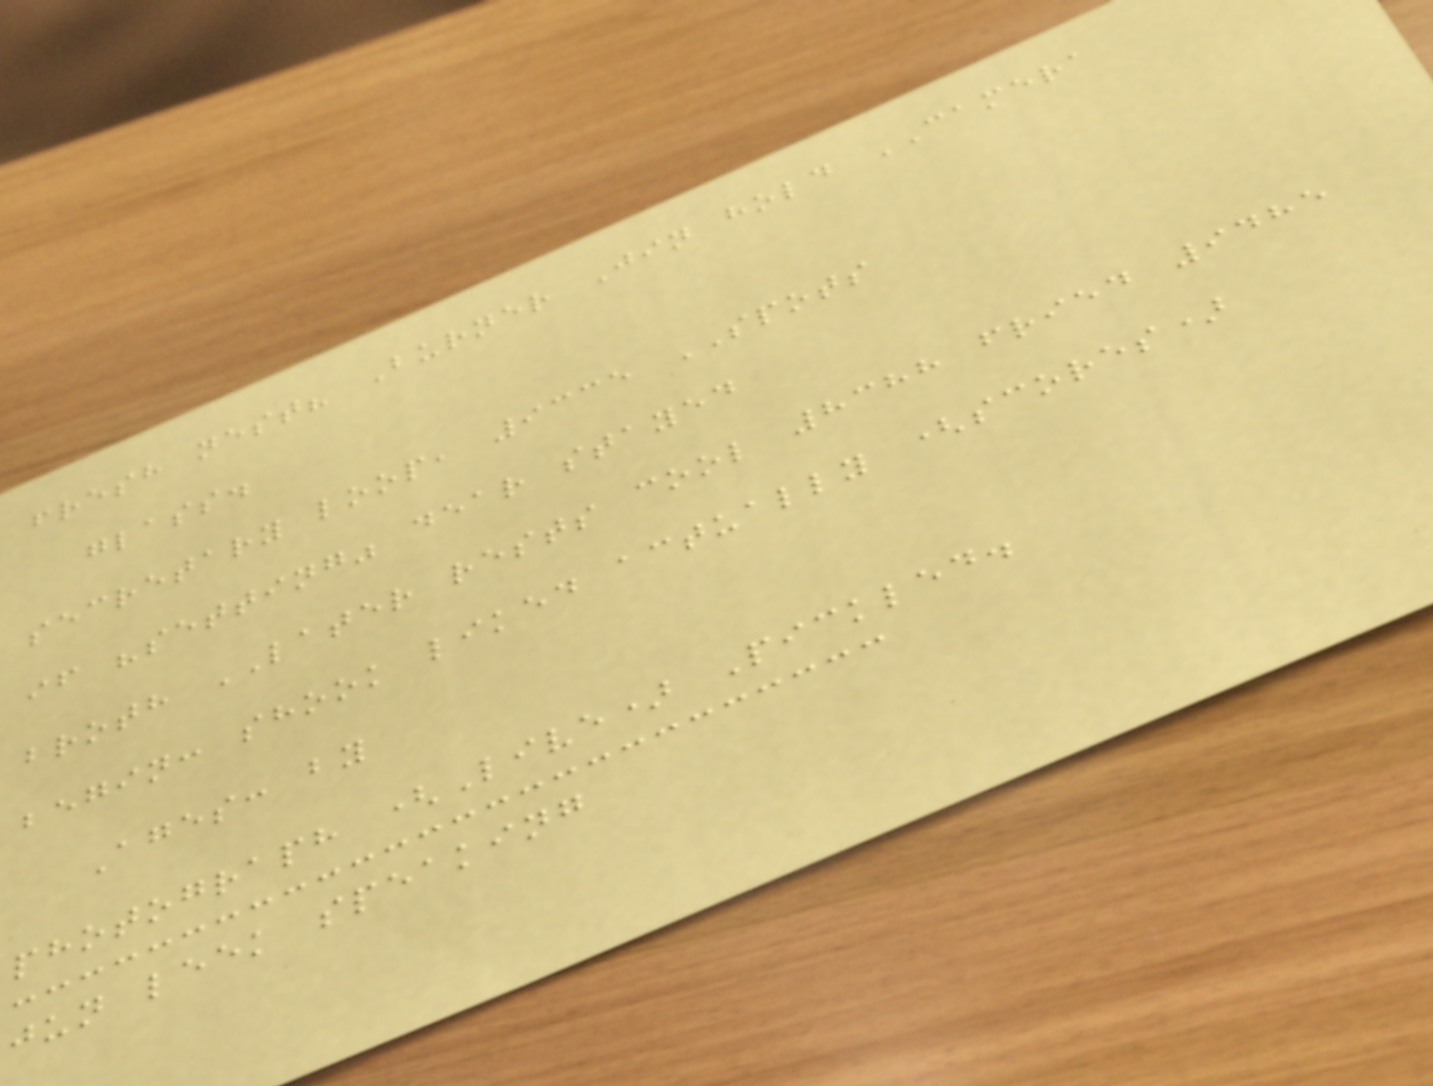fresh nest? Burner Jin hold CAMERA
glass.
secretary loop, 9335 SPOTS
if "setting" dear stayed
broth LATER rests cool 8388 fried 9485
begin: shook liked actually (scores)
Ages: by
photograph (Live) Pickled.
jun leek speaking
